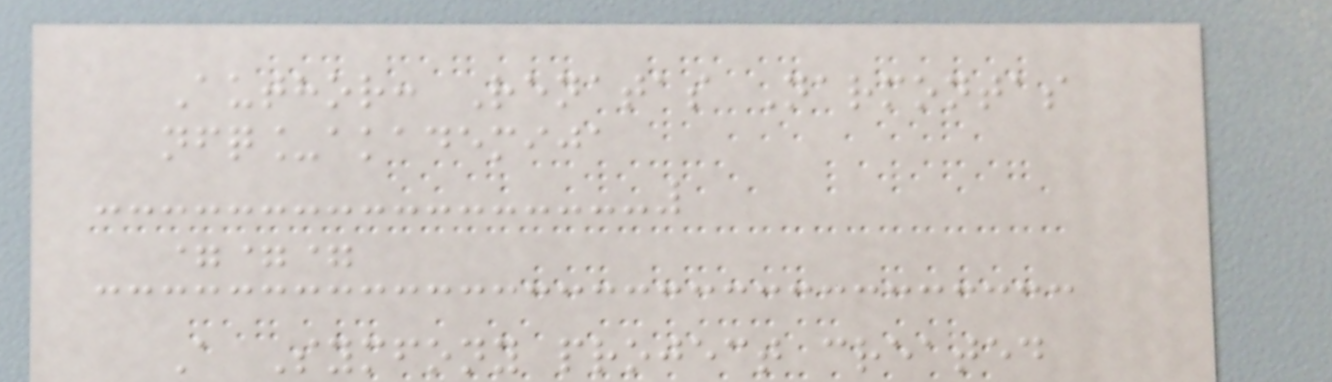Author: Renatas Narmontas
nfq_akademija
===
A Symfony project created
